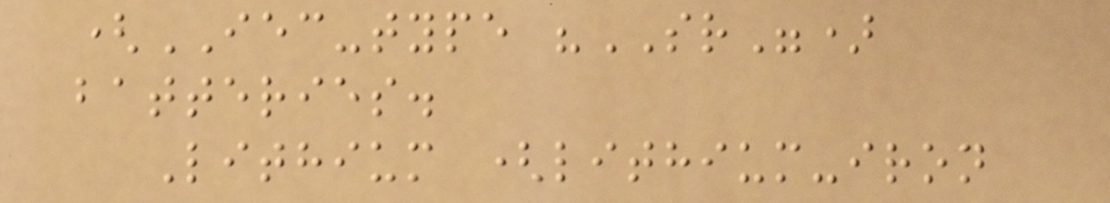(IEC-type "SR")
batteries.
Lithium (lithium-iron
